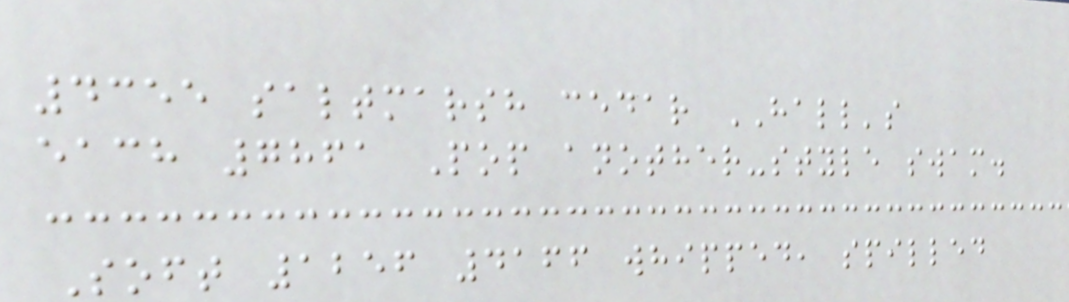4355 saltmarsh cedar HALL's
each 7861 Pop another-style swam.
Soft 1256 4166 whipped, spilled
